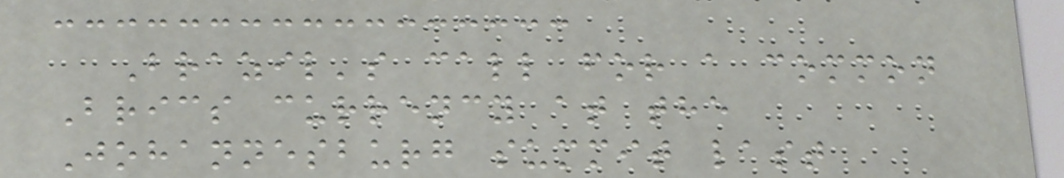Brazil's call for a common
Brics currency at the
Johannesburg summit last
